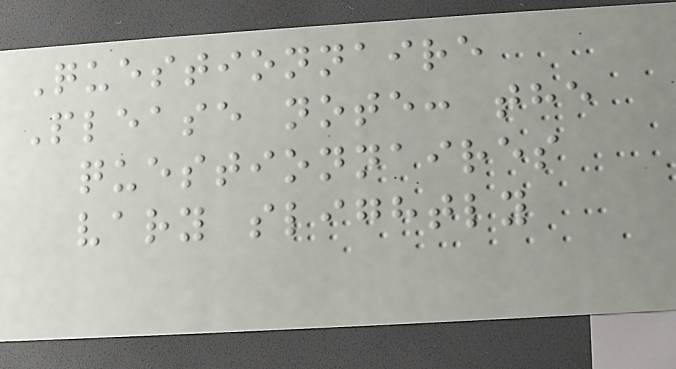Questionnaire
Please note: the
questionnaires
vary slightly
